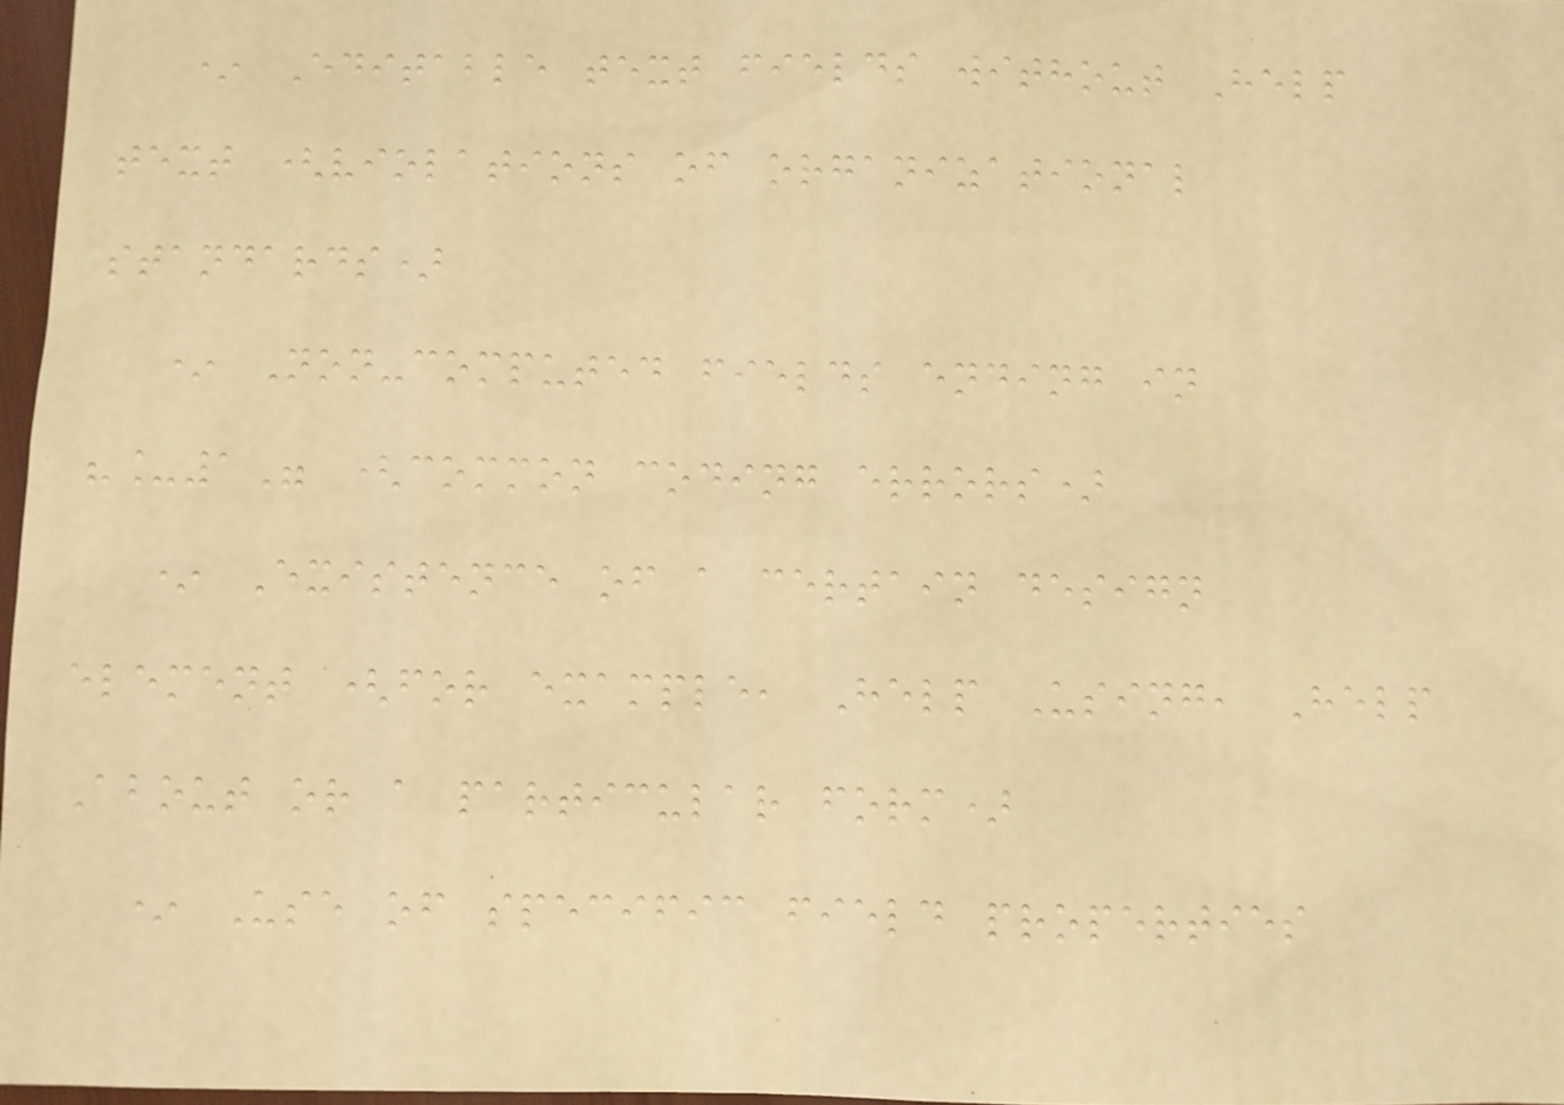* Editable text fields without Help
text (violations of organizational
standards)
* Non-computed fields ending in
"_1" (common coding errors)
* Existence of a certain design
element (for example, Help Using, Help
About or a particular form)
* Use of specific field properties
